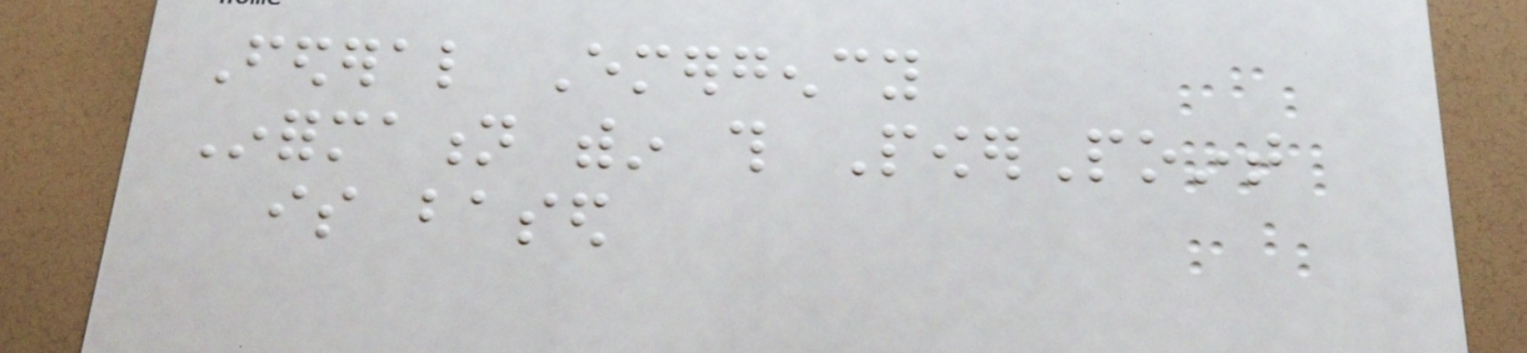Federal Emergency
Information within this PowerPoint
is based
